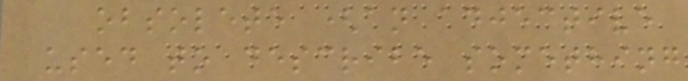obsolete (an adjective
used to describe something
